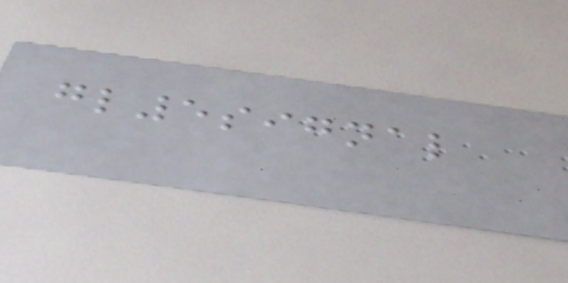gl5signal
